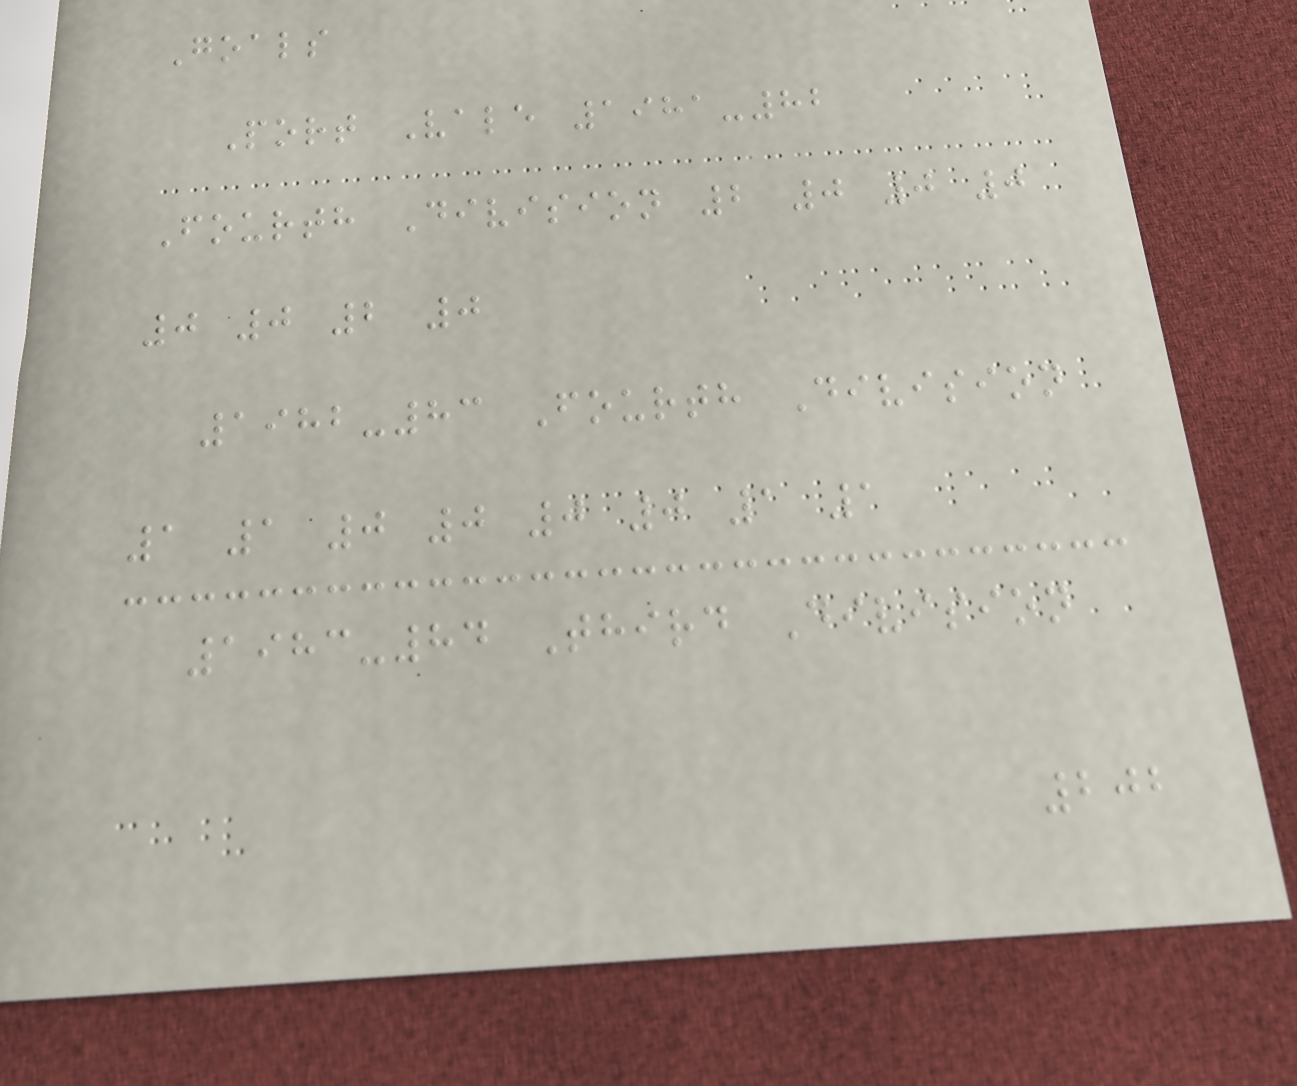Goals
Port Vale 1981-82
Fourth Division 2 0 0 0
0 0 2 0
1982-83 Fourth Division
1 1 0 0 0 0 1 1
1983-84 Third Division
202
